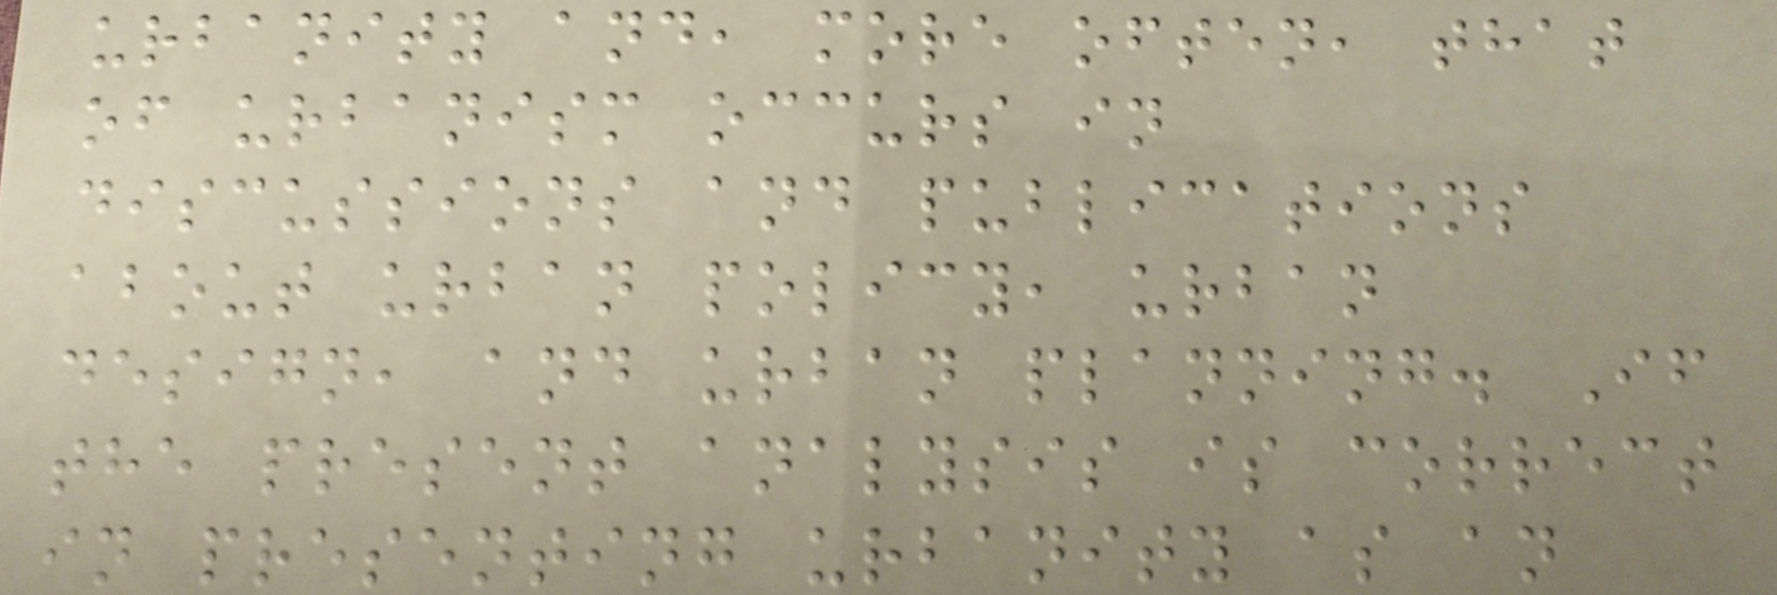urbanity and, more often, that
of urbanism occurs in
discussions and publications
about urban policy, urban
design, and urban planning. If
the present analysis is correct
in presenting urbanity as an
